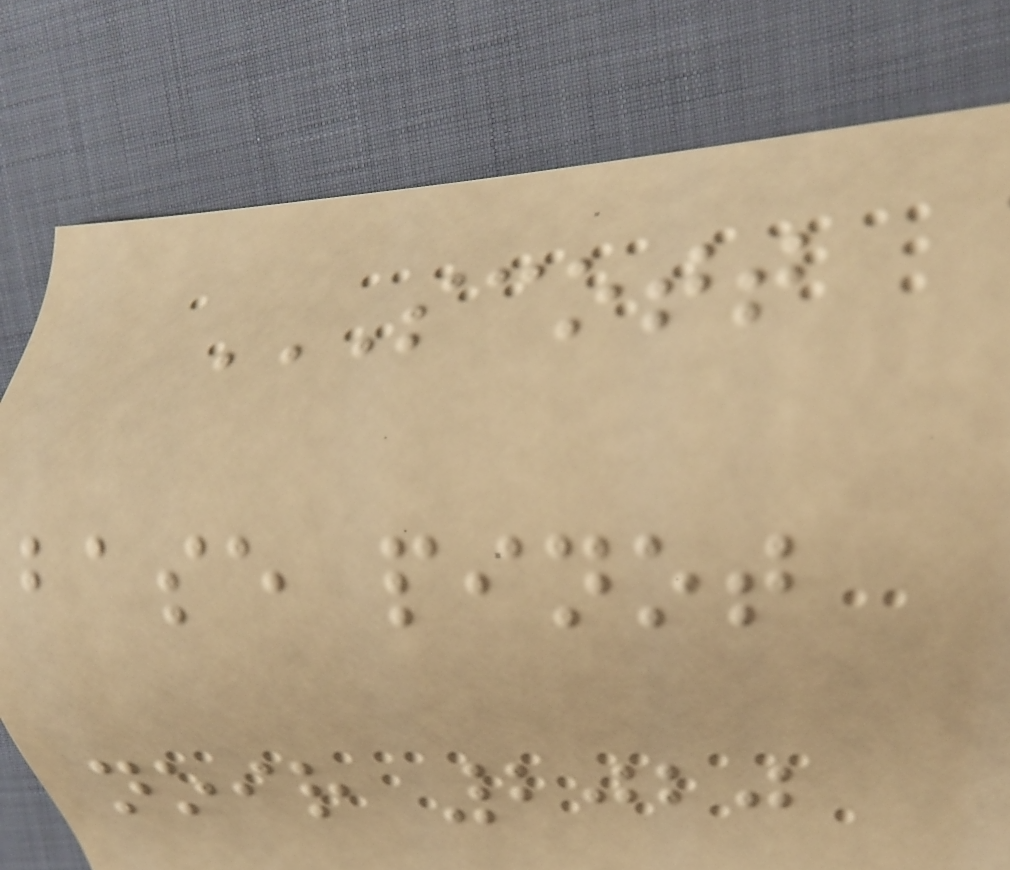SCOTT
BASE PINOT
NOIR 2020
